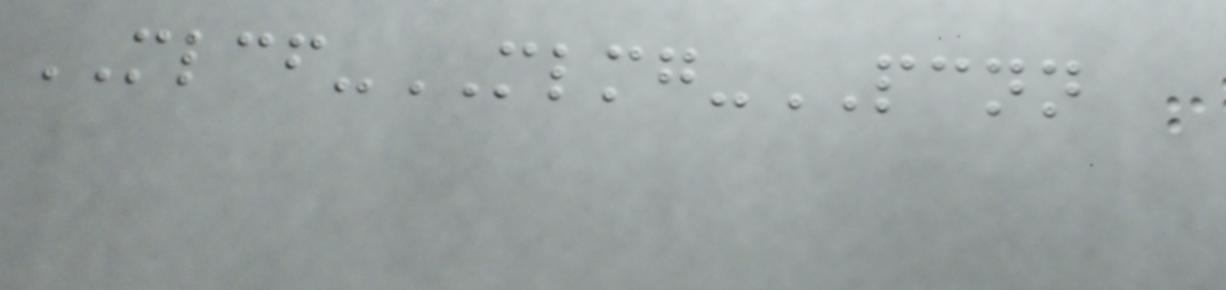MLCF-MLMG-PCNN
